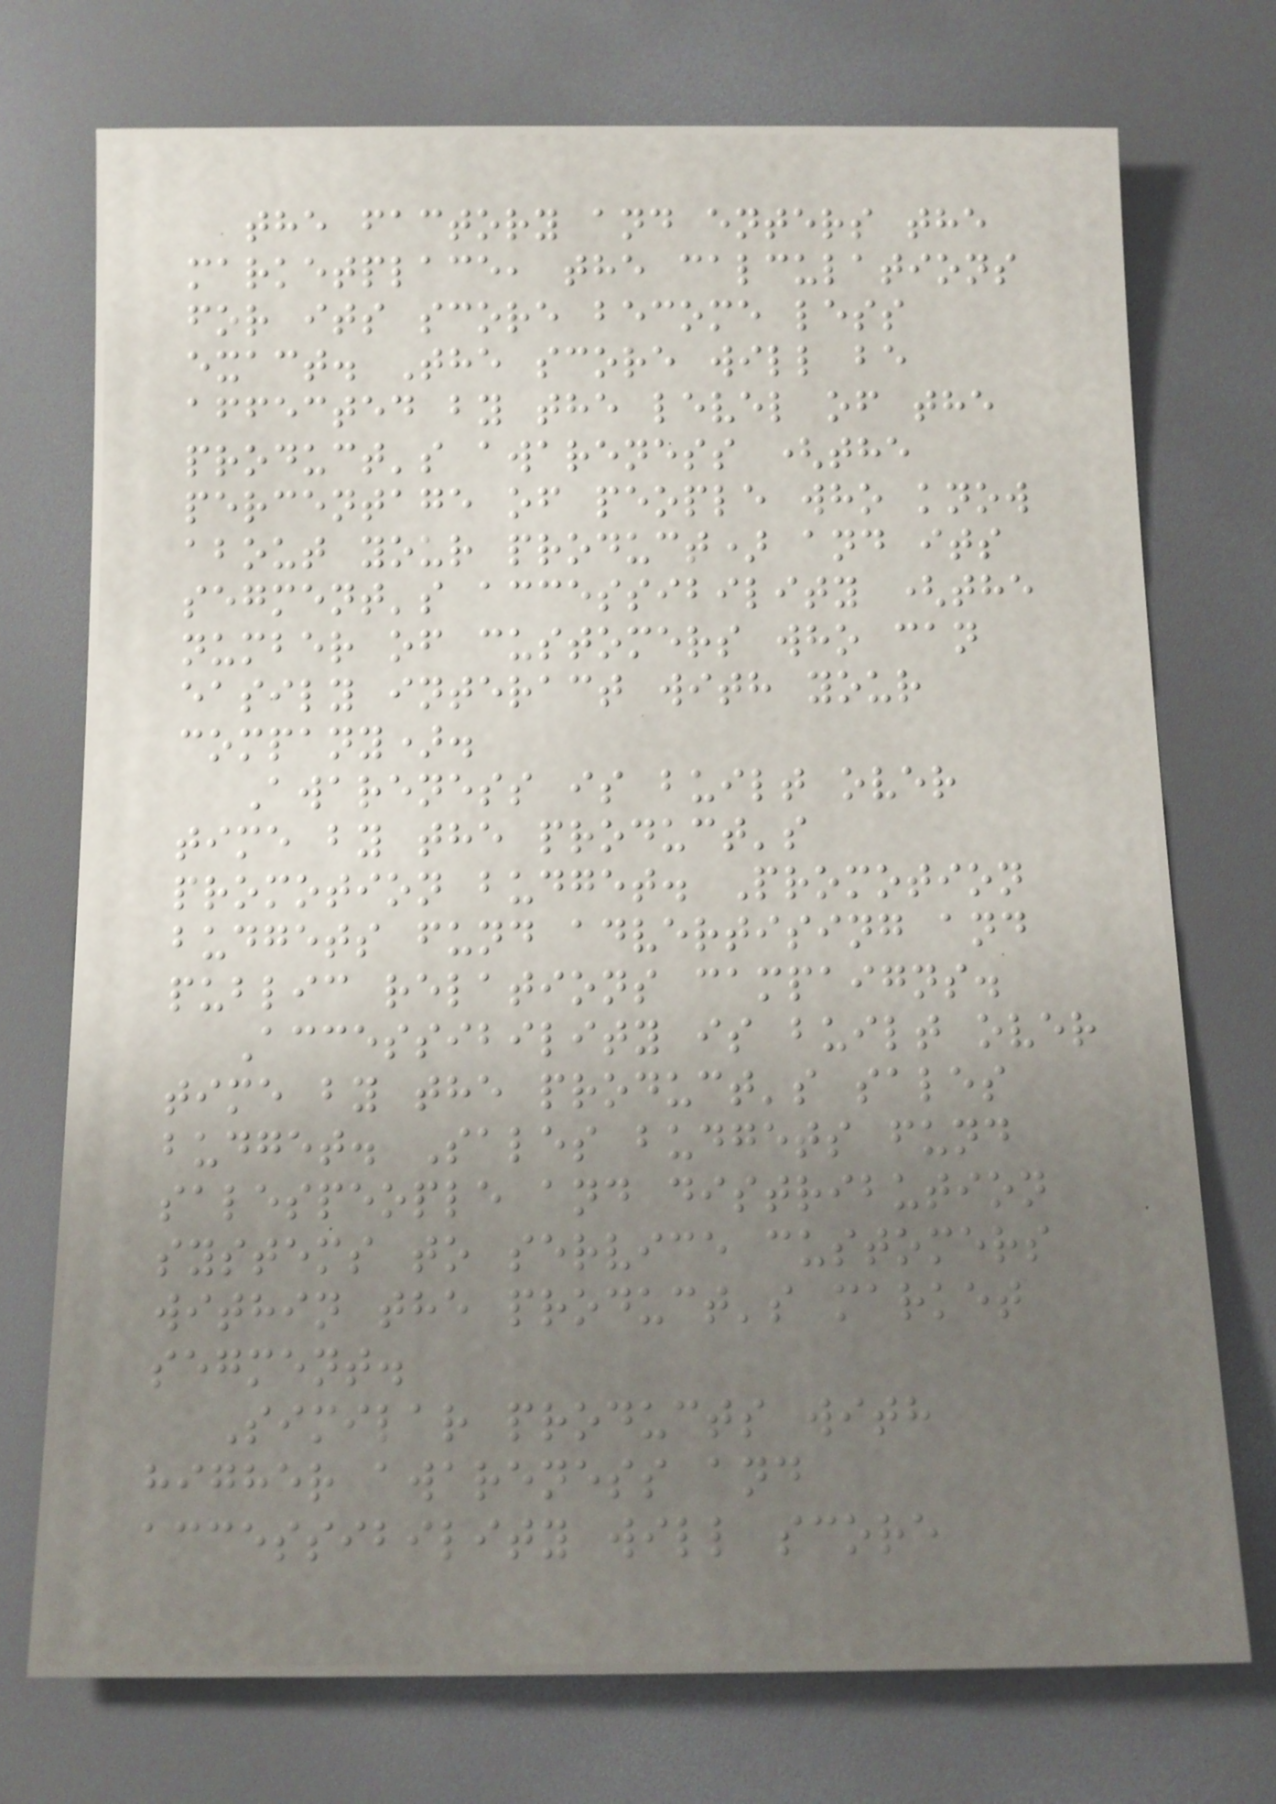the factory and enters the
marketplace, the calculations
for its score become less
exact. The score will be
affected by the level of the
product's awareness (the
percentage of people who know
about your product) and its
segment's accessibility (the
number of customers who can
easily interact with your
company).
Awareness is built over
time by the product's
promotion budget. Promotion
budgets fund advertising and
public relations campaigns.
Accessibility is built over
time by the product's sales
budget. Sales budgets fund
salespeople and distribution
systems to service customers
within the product's market
segment.
Similar products with
higher awareness and
accessibility will score
